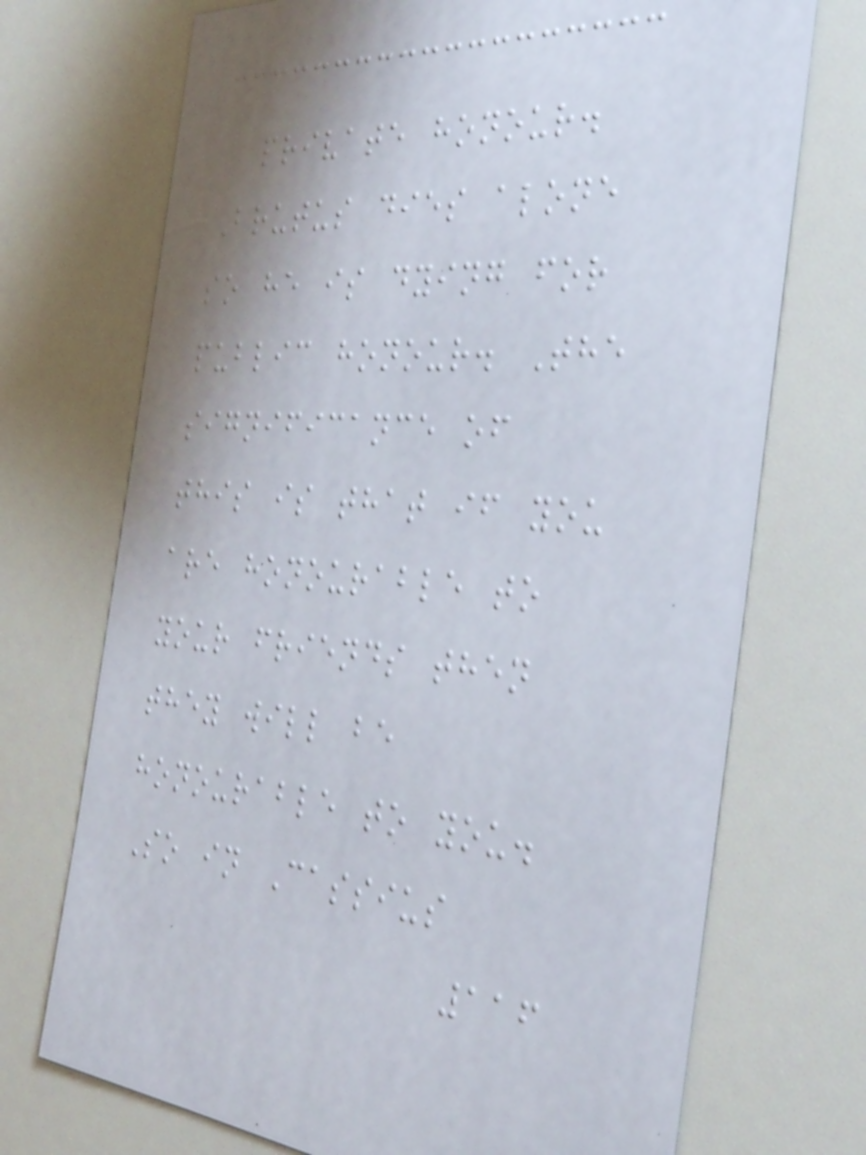private honour.
Brutus dies alone
so he is dying for
public honour. The
significance of
this is that if you
are honourable to
your friends then
they will be
honourable to you.
So in Cassius
116
